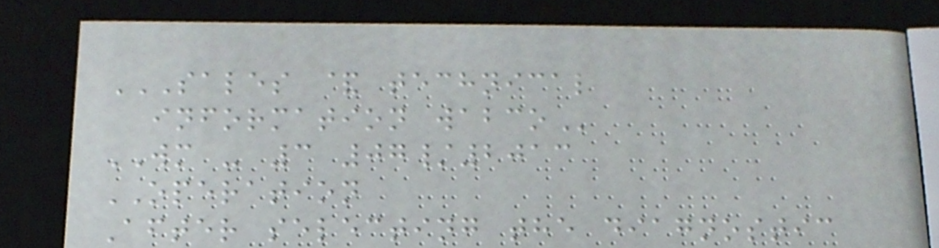SALES & TECHNICAL
INFORMATION WABCO
WM - 3 07/2013
OPERATION
After selecting the diagnostic
